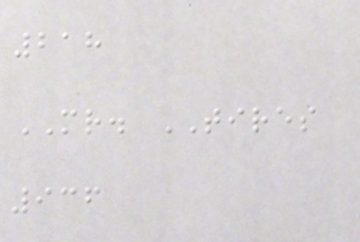218
MR. TIRES
936
